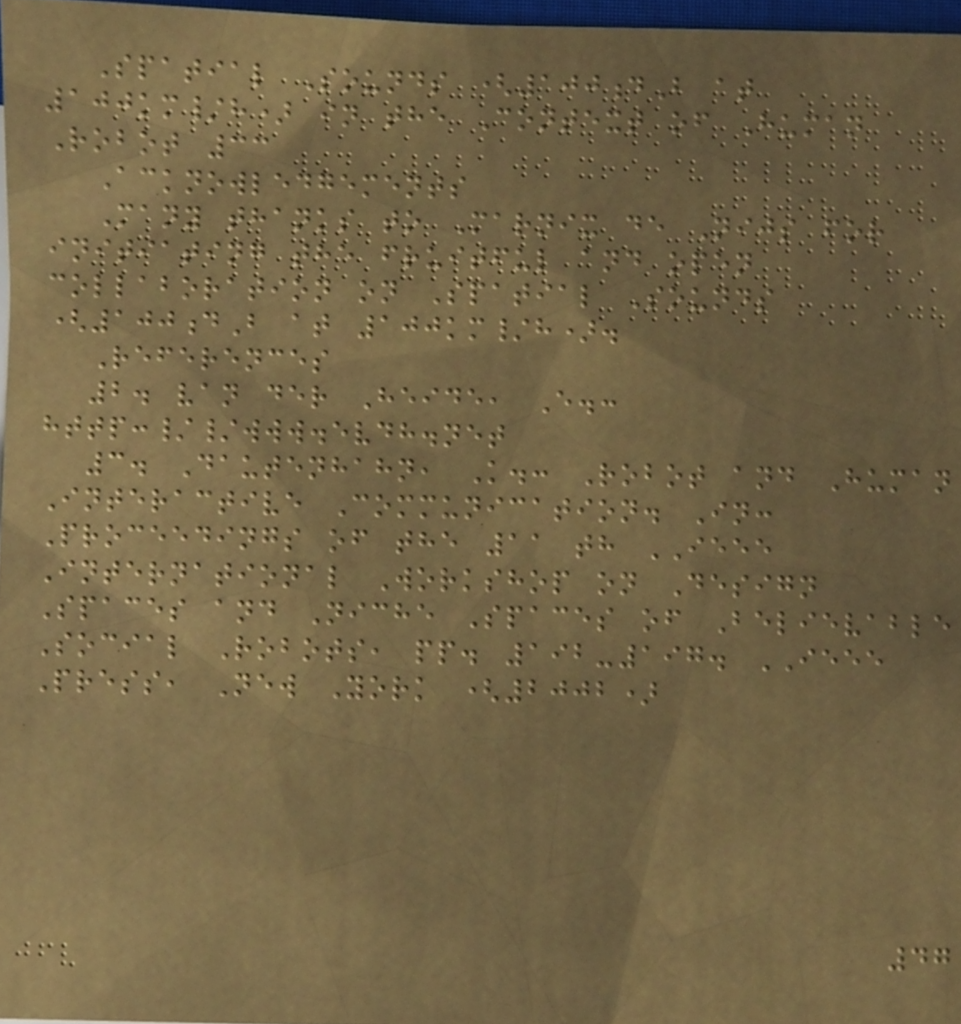Spatial Sounds (100dB at
100km/h) in the Context of Human
Robot 33
Acknowledgements
Many thanks to Marnix de Nijs for
initiating the fruitful and open
collaboration on Spatial Sounds
(100dB at 100km/h).
References
2. van der Heide, E.:
http://www.evdh.net
3. Dautenhahn, K.: Robot and Human
Interactive Communication. In:
Proceedings of the 11 th IEEE
International Workshop on Design
Spaces and Niche Spaces of Believable
Social Robots, pp. 192-197. IEEE
Press, New York (2002)
47
